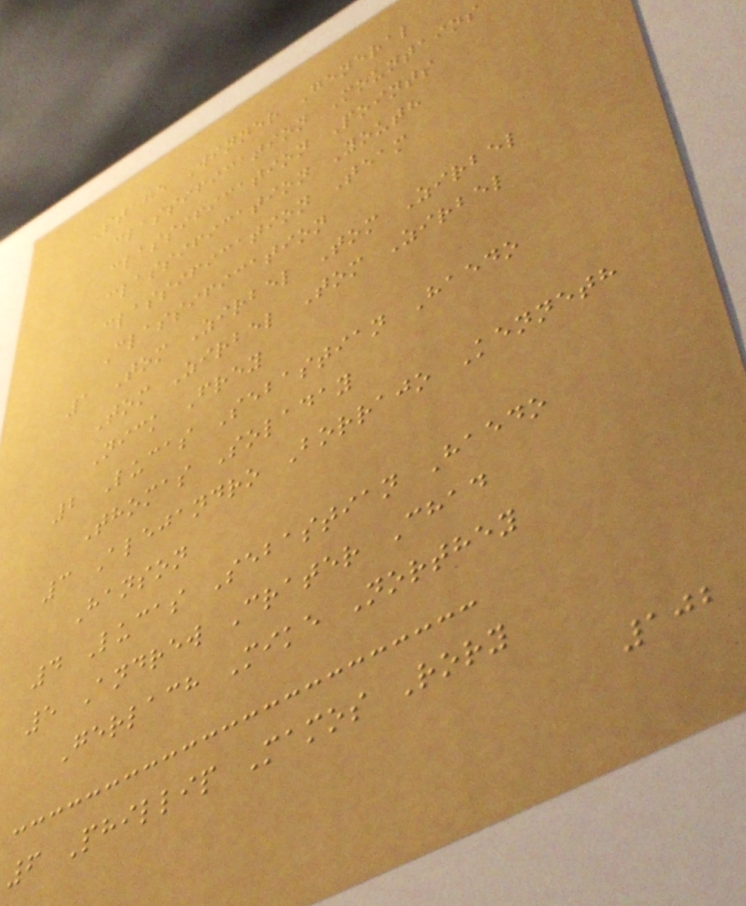Stage Winner General
classification Mountains
classification Points
classification Youth
classification Team
Classification
1 Tom Zirbel Tom Zirbel
Tom Zirbel Tom Zirbel
Nick Frey
2 Lucas Sebastian Haedo
Thomas Soladay
3 Alejandro Borrajo Kenneth
Hanson
4 Lucas Sebastian Haedo
5 Andrew Crater Chad
Gerlach Mike Northey
6 Phillip Mamos Rory
102
